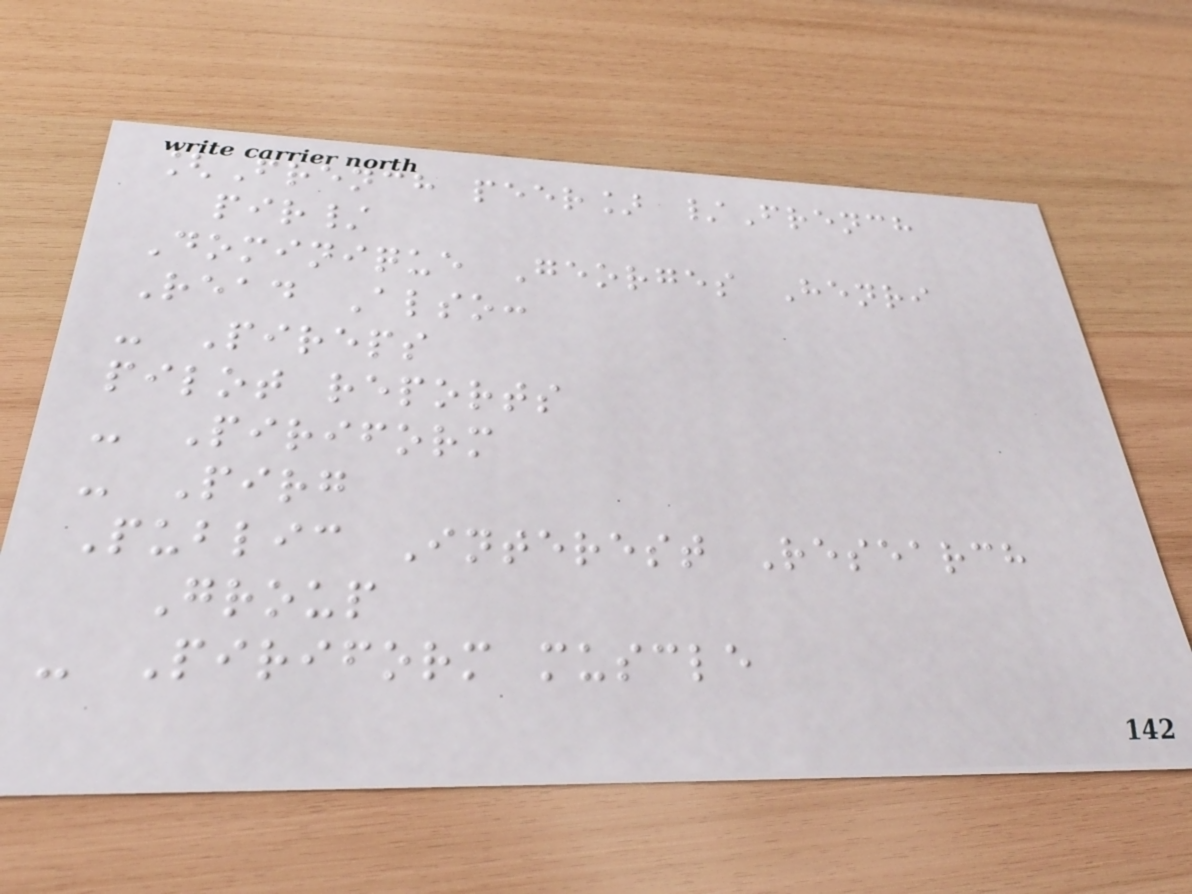[French peer] /French
pir/
Dominique Georges Henri
Read Also:
- Pireps
pilot reports
- Piriform
- Pirg
Public Interest Research
Group
- Piriform muscle
